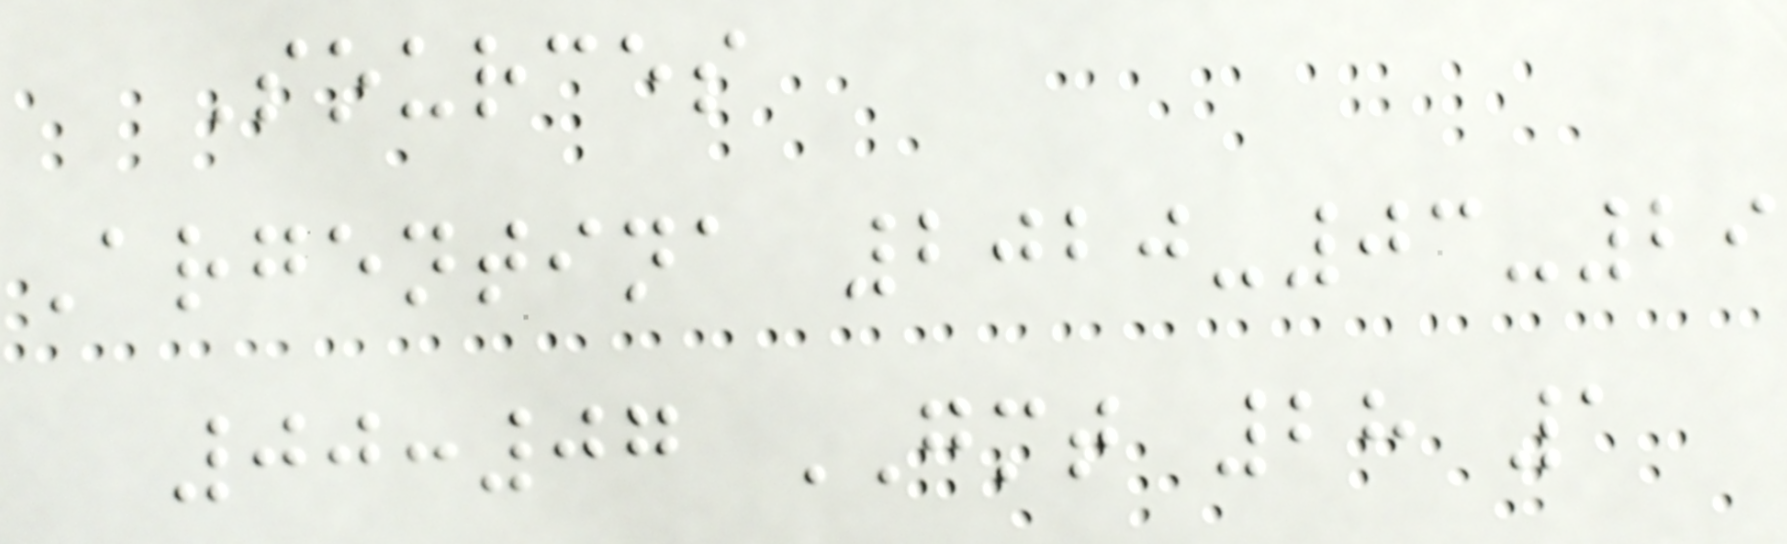Sources
Argentina 2020-03-29
00:07 GMT 28 1
